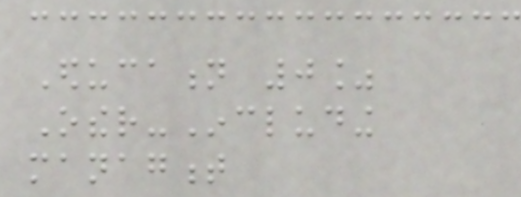Education 0%
Other-Including
managment
